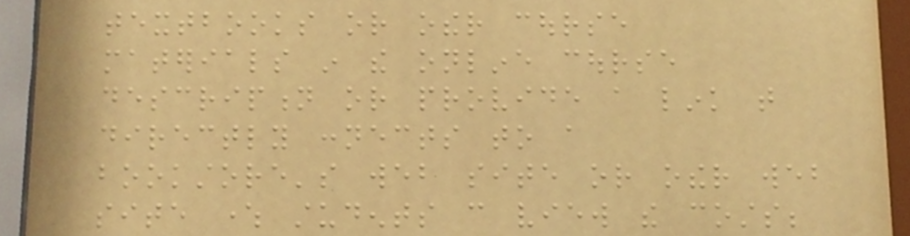textbooks or other course
materials in the online course
description or provide a link that
directly connects to a
bookstore's web site or other web
site where students can view the costs;
